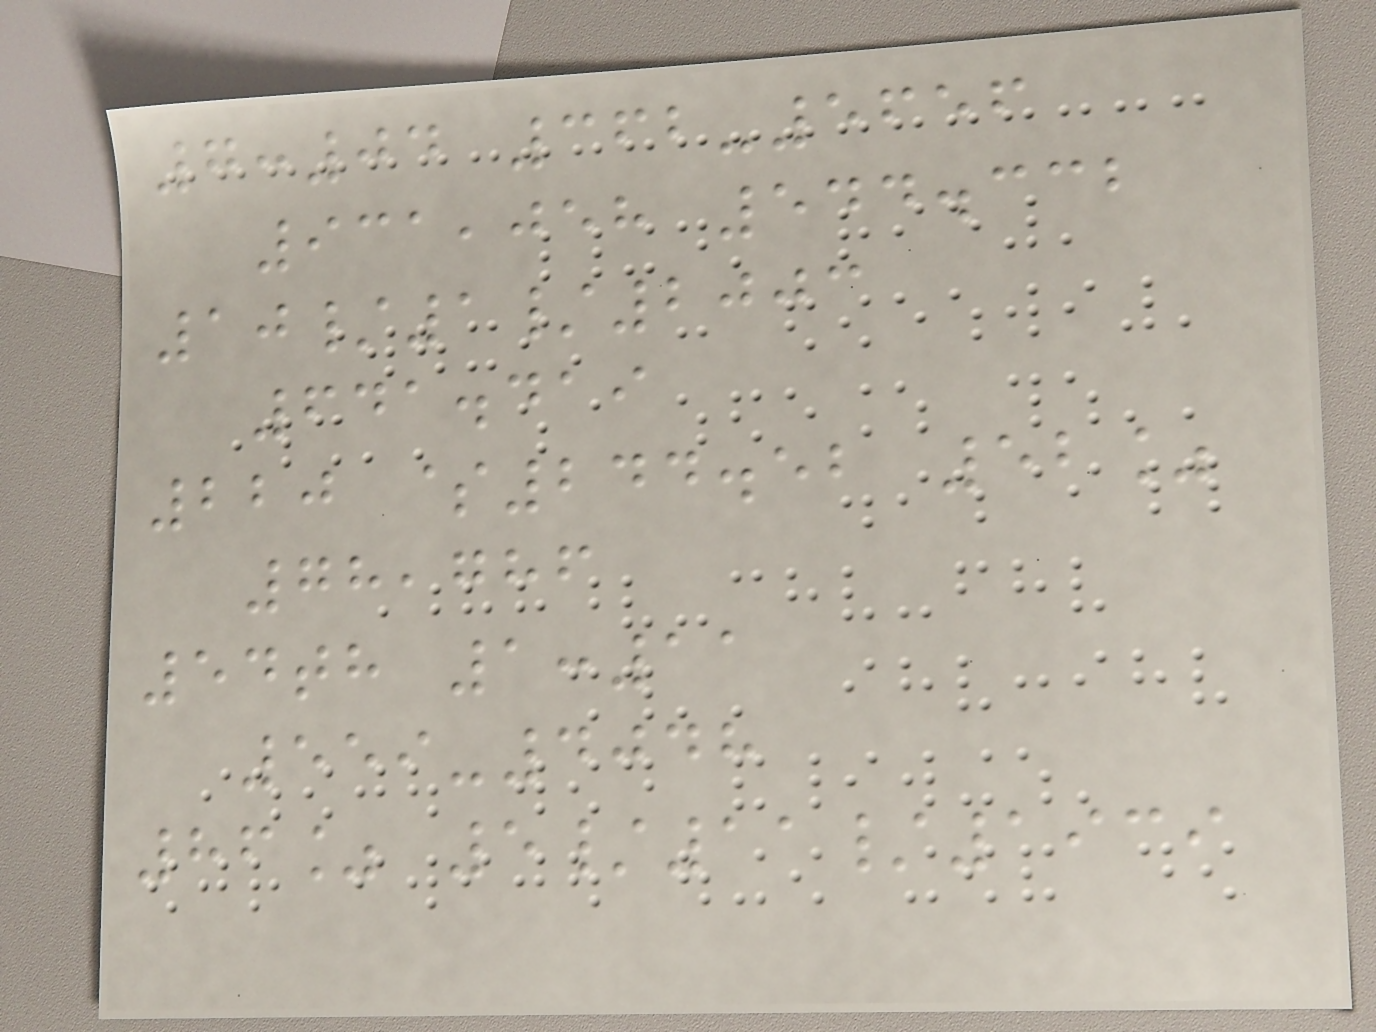7:04 362-5656
931,058 544.332
10/1/2003
641.419
220 $244.52 52%
78,786
54th 1:11
559-4048
86% 5/11/1939
